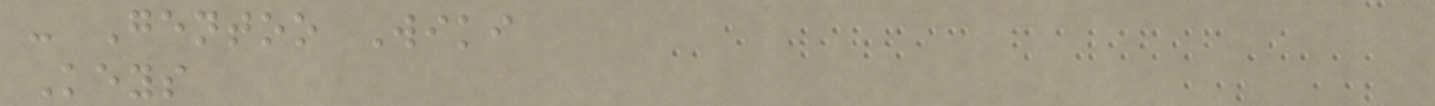- Gentoo Wiki
Keys
